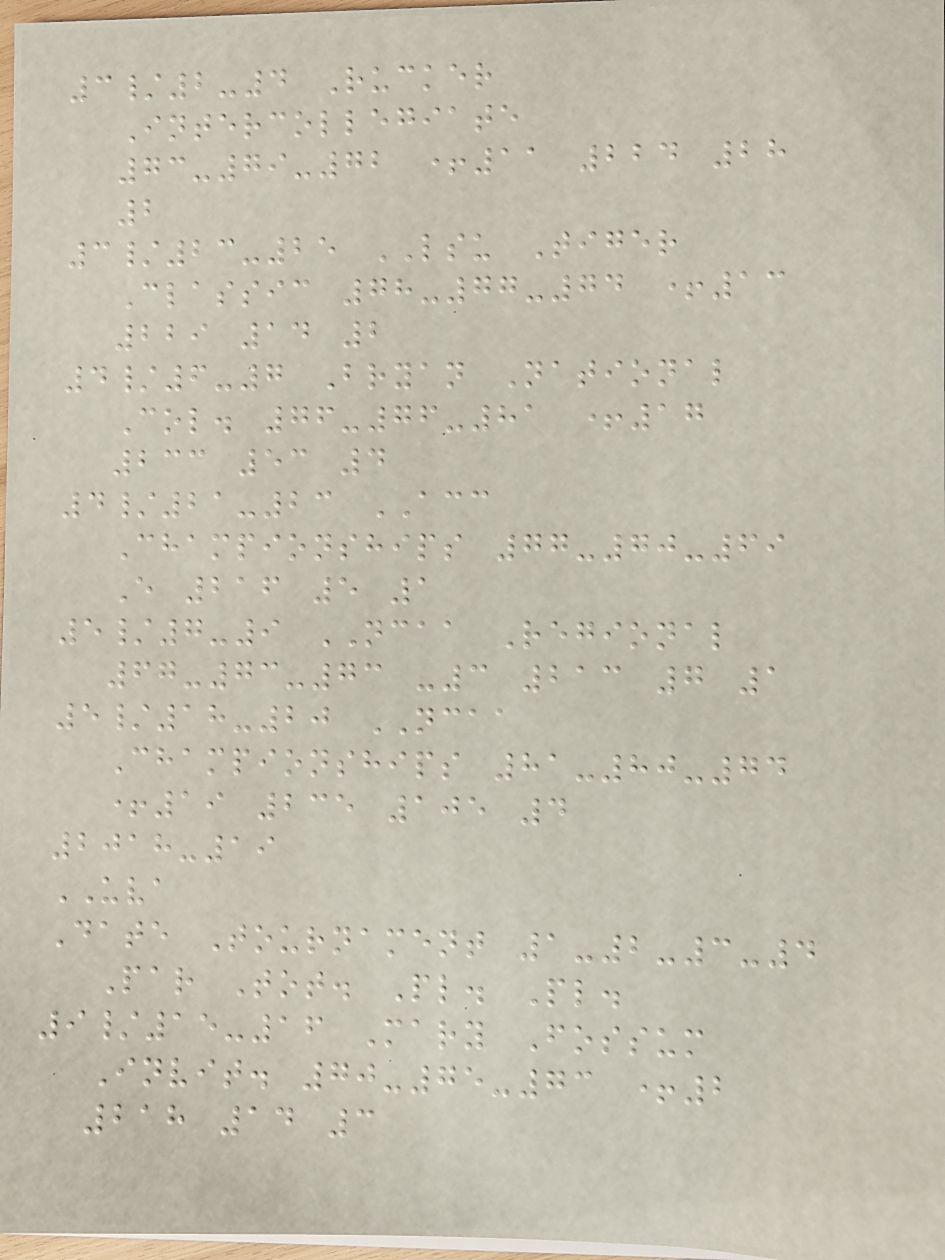3/2-4 Rucker
Intercollegiate
73-79-72 +11 224 28
2
3/23-25 LSU Tiger
Classic 78-77-74 +13
229 14 2
4/6-7 Bryan National
Col. 76-76-81 +17
233 53 4
4/21-23 ACC
Championships 77-70-69
E 216 5 1
5/7-9 NCAA Regional
67-73-73 -3 213 7 1
5/18-20 NCAA
Championships 81-80-74
+19 235 105 4
2018-19
UVA
Date Tournament 1-2-3-4
Par Tot. Pl. Pl.
9/15-16 Mary Fossum
Invit. 70-75-73 +2
218 14 3
